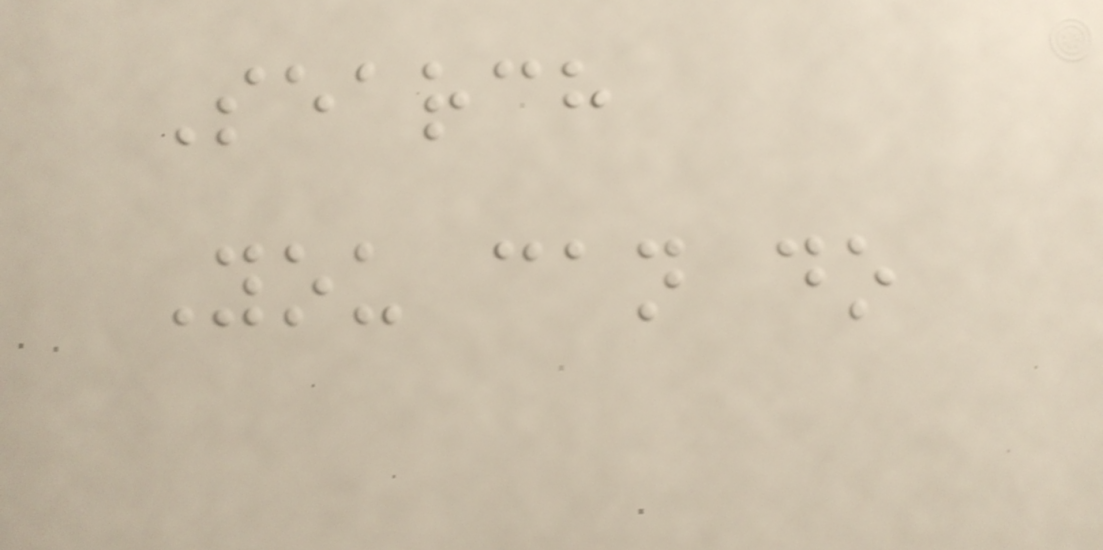Search
You can do
